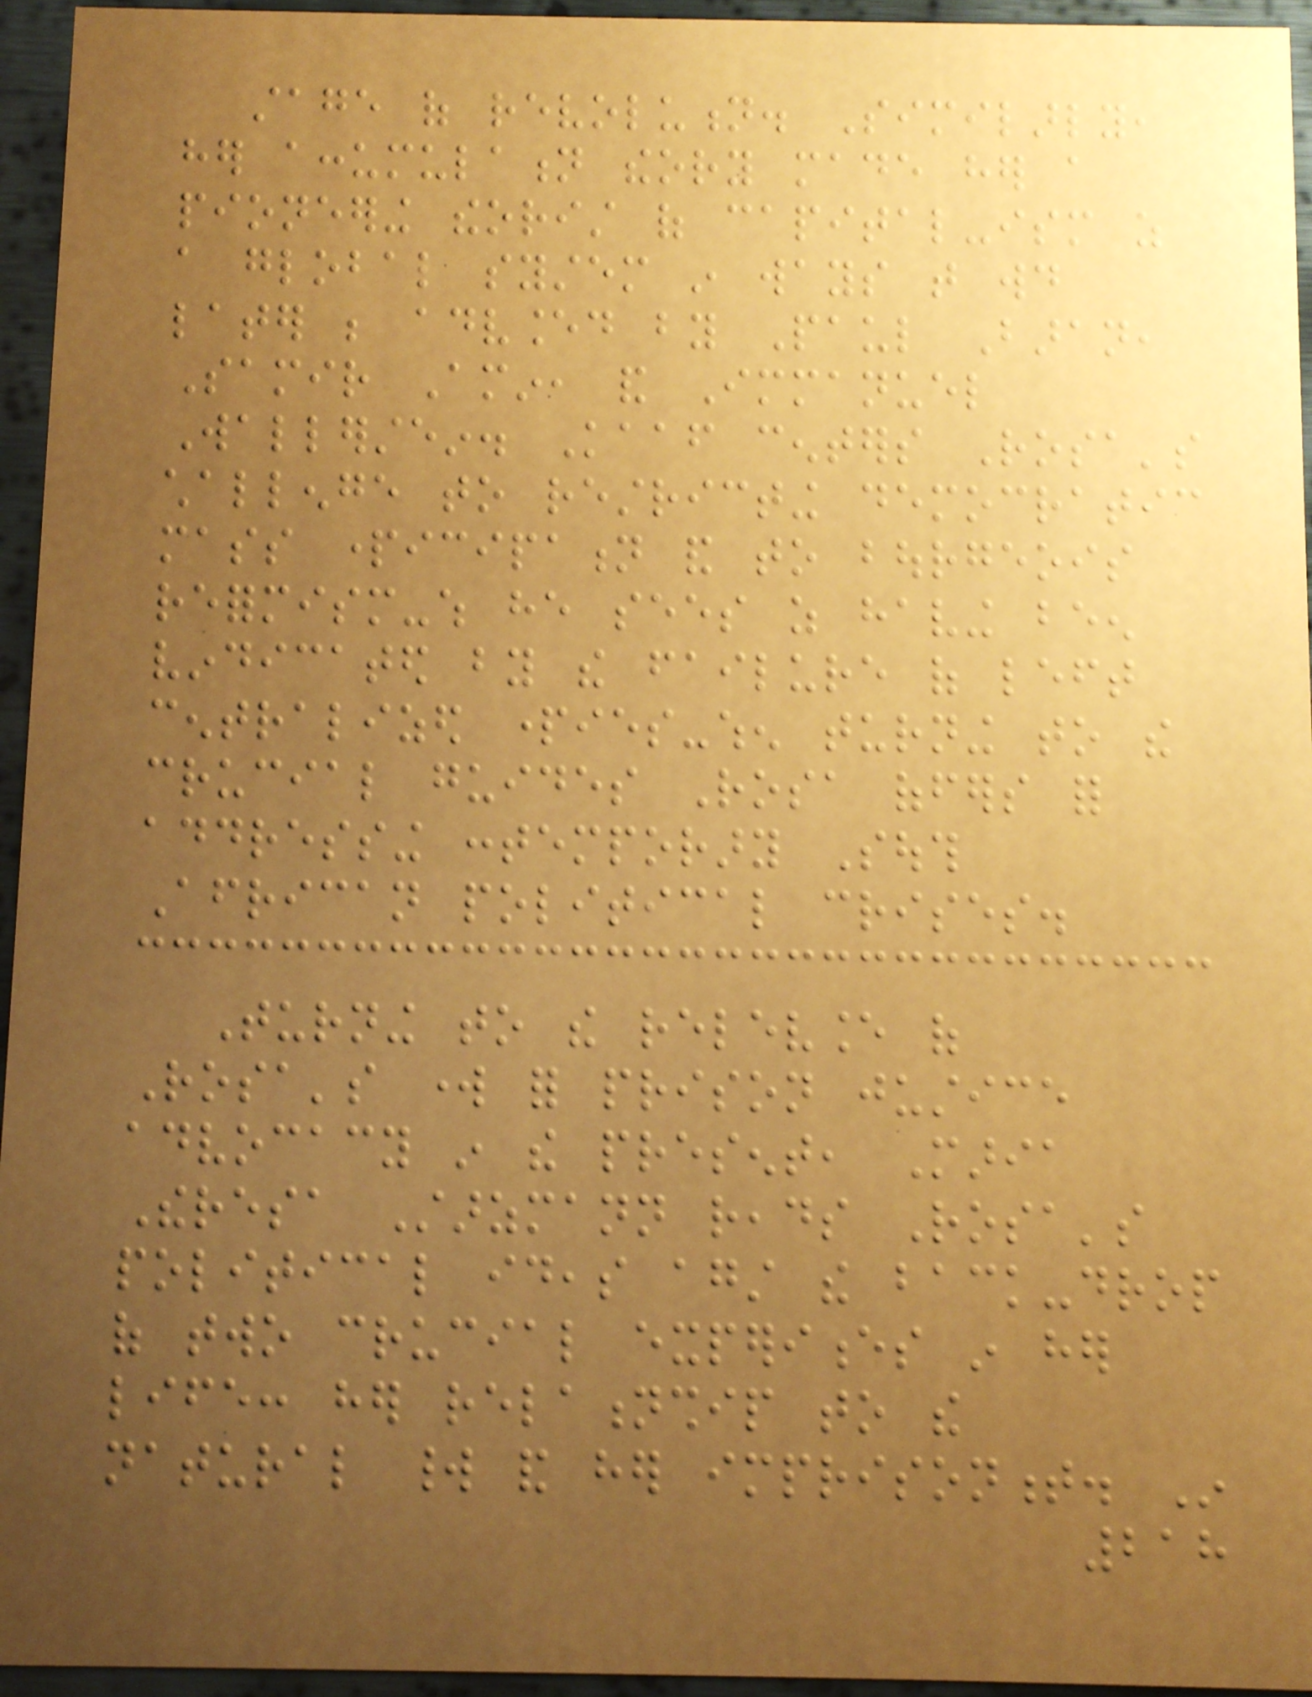stage of revolution. Similarly,
her accumulation theory made her a
pioneering theorist of capital-ism as
a global system in ways that would
later be advanced by Paul Baran,
Samir Amin, and Immanuel
Wallerstein. Kaaf centers Rosa's
challenge to restricting democratic
mass participation and to bourgeois
reformism-which he sees as having been
vindicated by the failure of left
centralized parties-when turning to the
crucial guides Rosa offers for
addressing contemporary South
African political crises.
Turning to the relevance of
Rosa's work for prison justice
advocacy in the present, Maria
Theresa Starzmann reads Rosa's
political ideas against the back-drop
of two crucial experiences in her
life: her relationship to the
natural world and her imprisonment. In
218
